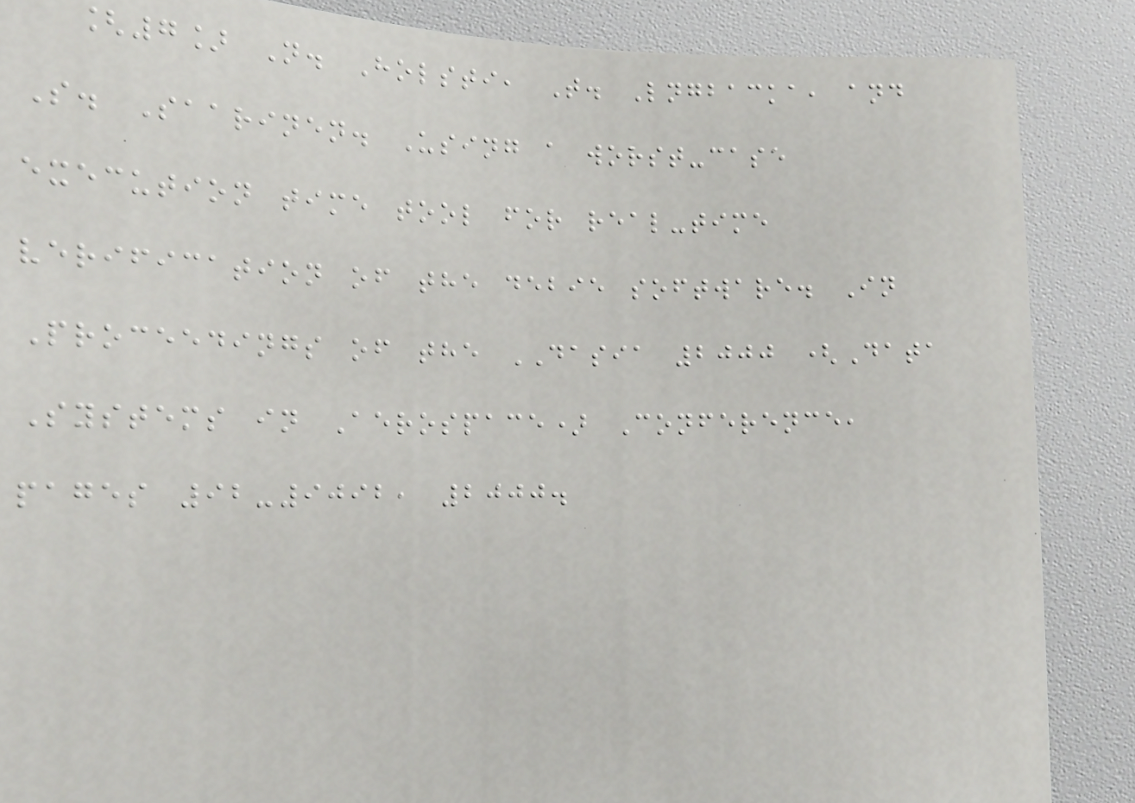[7] N. Holsti, T. Lngbacka, and
S. Saarinen. Using a worst-case
execution time tool for real-time
verification of the debie software. In
Proceedings of the DASIA 2000 (Data
Systems in Aerospace) Conference,
pages 92-9092, 2000.
